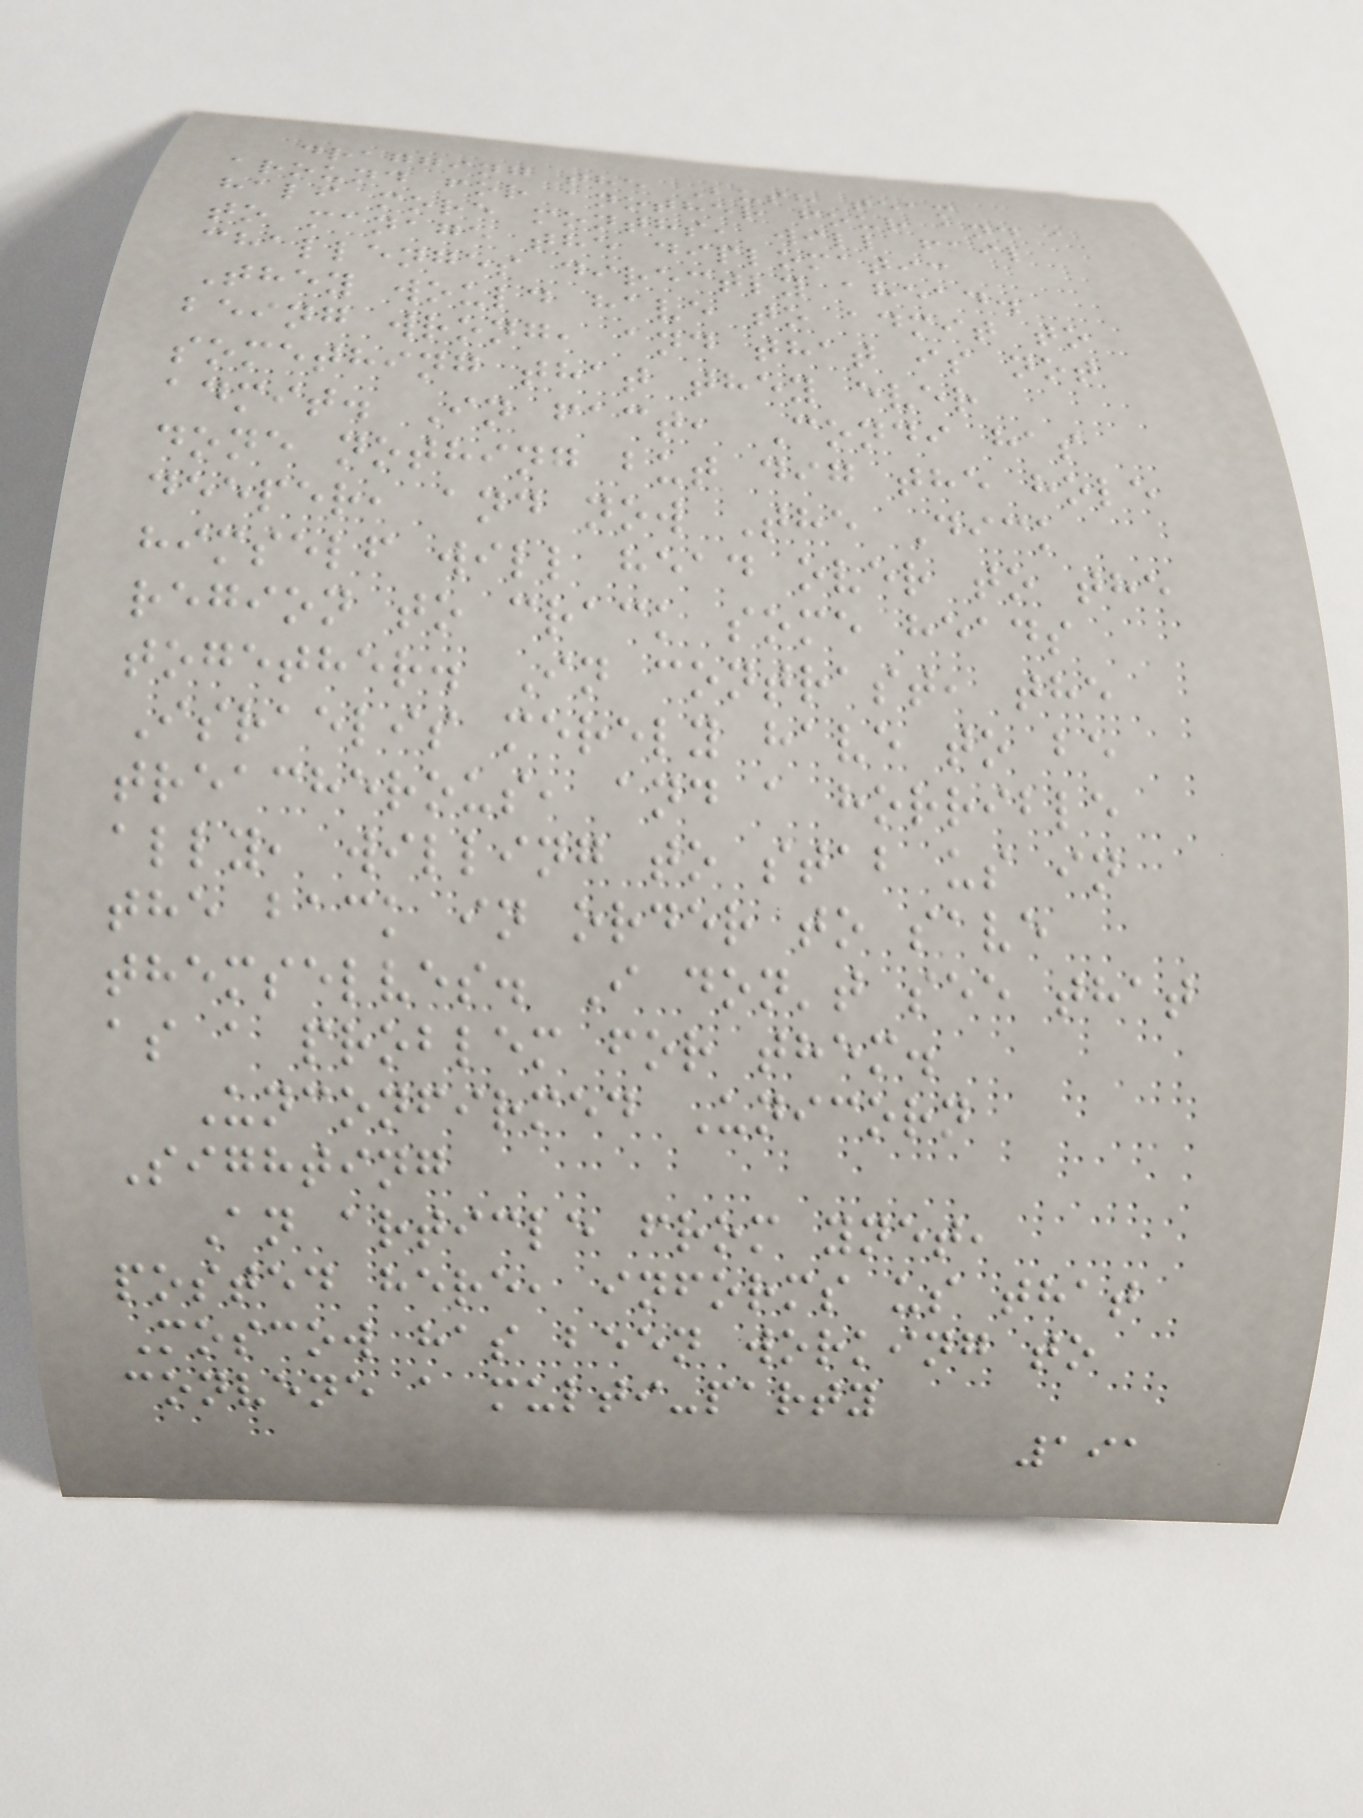dragging the Bush team
around for another four and a
half more months, will fail
to manage the diplomatic
challenges directly ahead.
They would have to admit to
being wrong, and that is not
something that they ever
admit. In fact, Condi has
done nothing but dig the hole
deeper, and now The Dick
himself will head over to the
region to crack some heads
together. In contrast, the
Israelis merely have to be
treacherous, and a horrible
ally, willing to stab us in
the back in order to save
themselves. I don't see that
as a problem for them.
Unconfirmed Unicorn
Sighting
An article from ynet,
posted here, informs us that
Moscow has been working to
convene a multi-party
191
